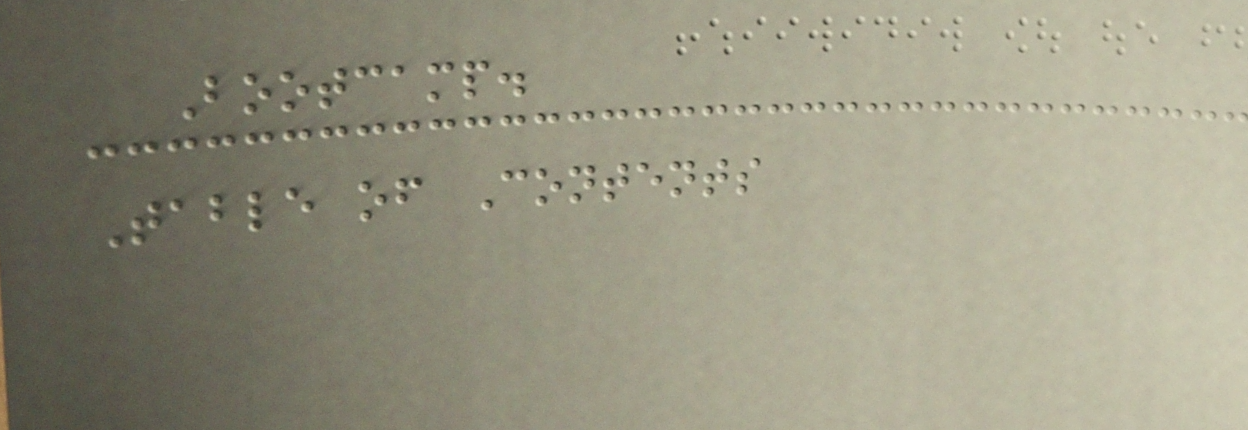Bootcamp.
Table of Contents
